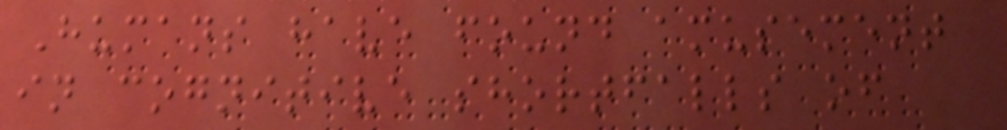Humans have found amusement
in cognitive shortfalls of
